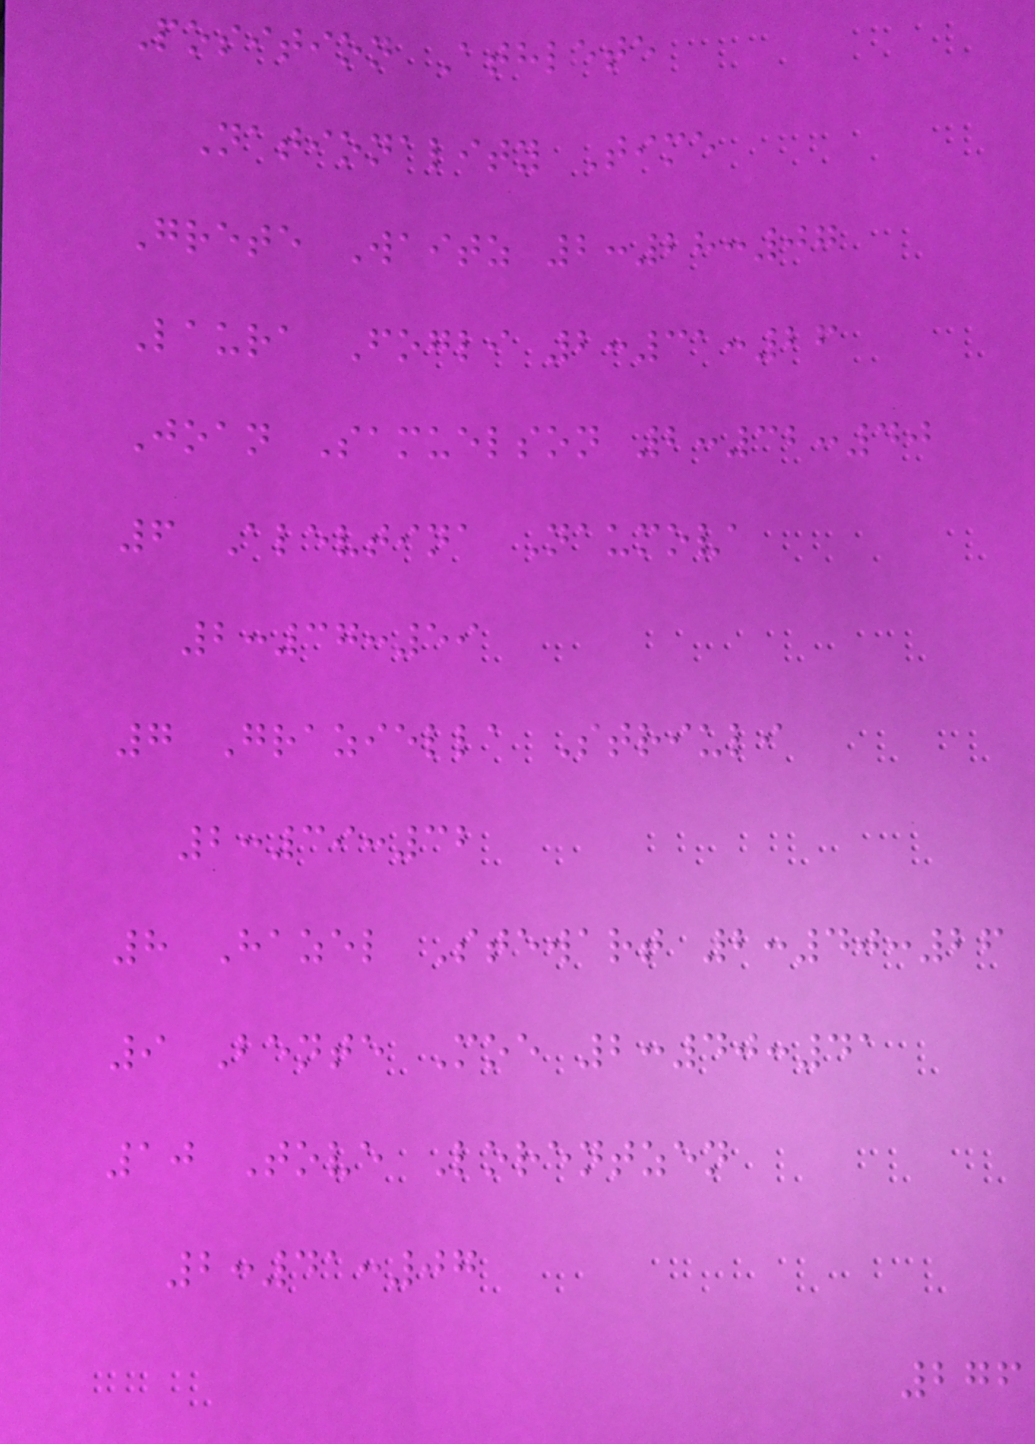Position Athlete
Nationality Time
Grete Waitz 2:28:07
Laura Fogli 2:31:26
Joan Samuelson 2:32:40
6 Alevtina Naumova
2:37:59
7 Graziella Striuli
2:39:32
8 Hazel Stewart 2:40:26
9 Bente Moe 2:40:41
10 Tove Lorentzen
2:41:07
276
